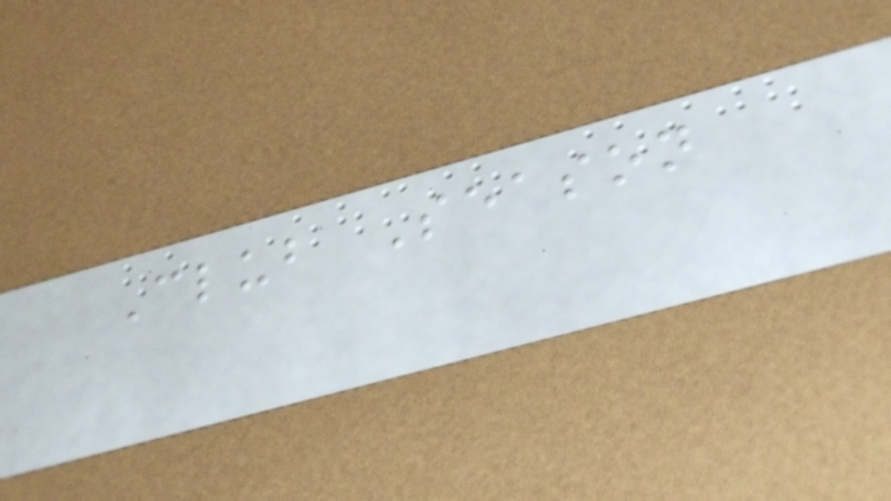Club Season
